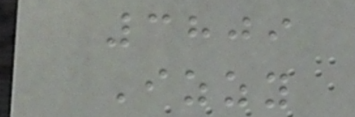3809
Izzy
